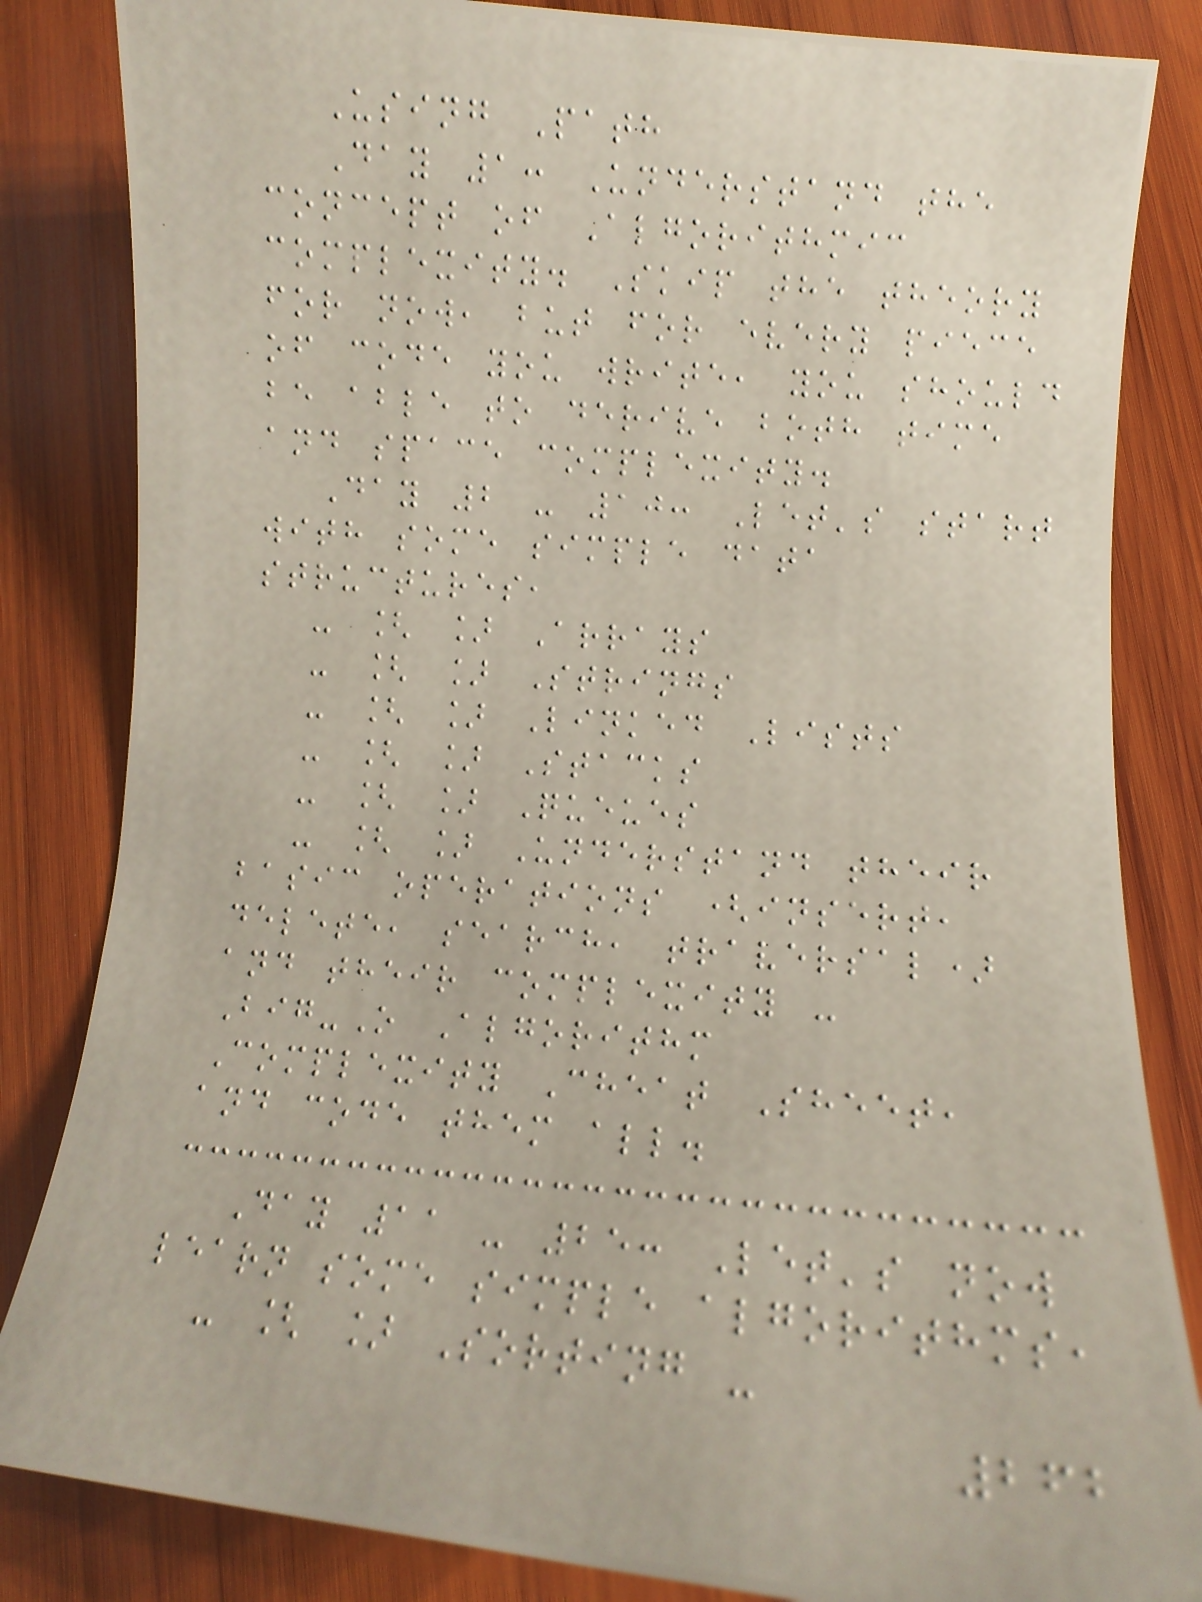Using Path
Day 1: Understand the
concept of Algorithmic
complexity. Skip the theory
for now, but for every piece
of code you write, you should
be able to derive both time
and space complexity.
Day 2 - 10: Let's start
with some simple data
structures,
- [ ] Arrays
- [ ] Strings
- [ ] Linked Lists
- [ ] Stacks
- [ ] Queues
- [ ] Understand their
basic operations (insert,
delete, search, traversal)
and their complexity -
Big-O Algorithm
Complexity Cheat Sheet,
and code them all.
Day 11 - 25: Let's now
learn some simple algorithms,
- [ ] Sorting -
262
